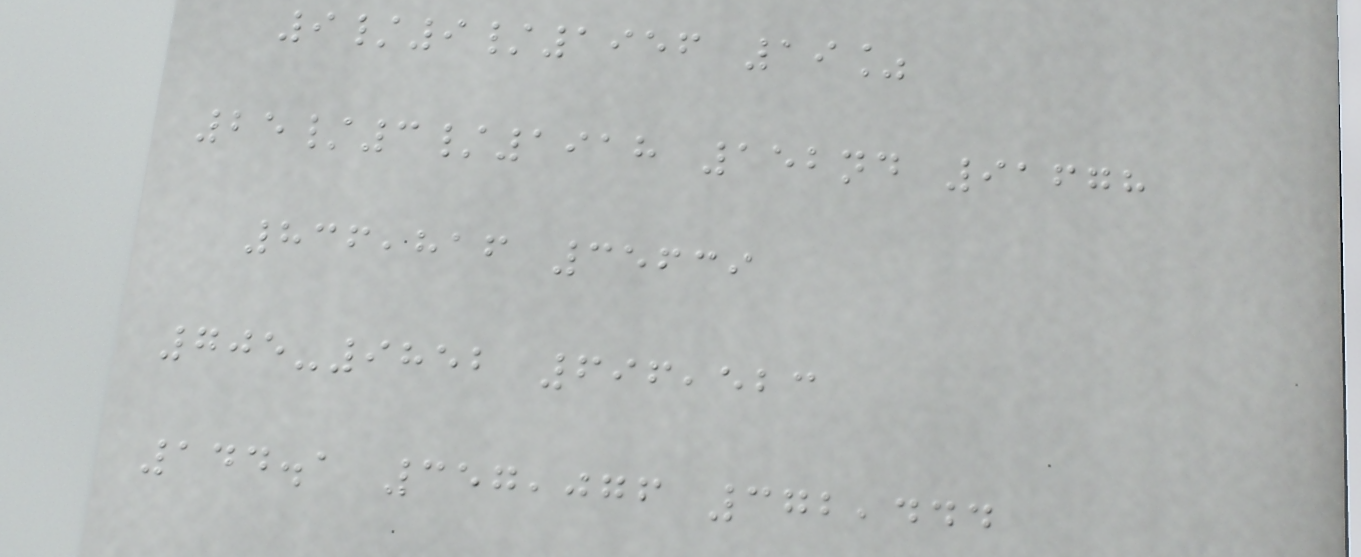9/9/1956 19%
25/3/1918 152nd 91678
836,816 35639
705-9852 696,523
144.1 357,076 372,444
